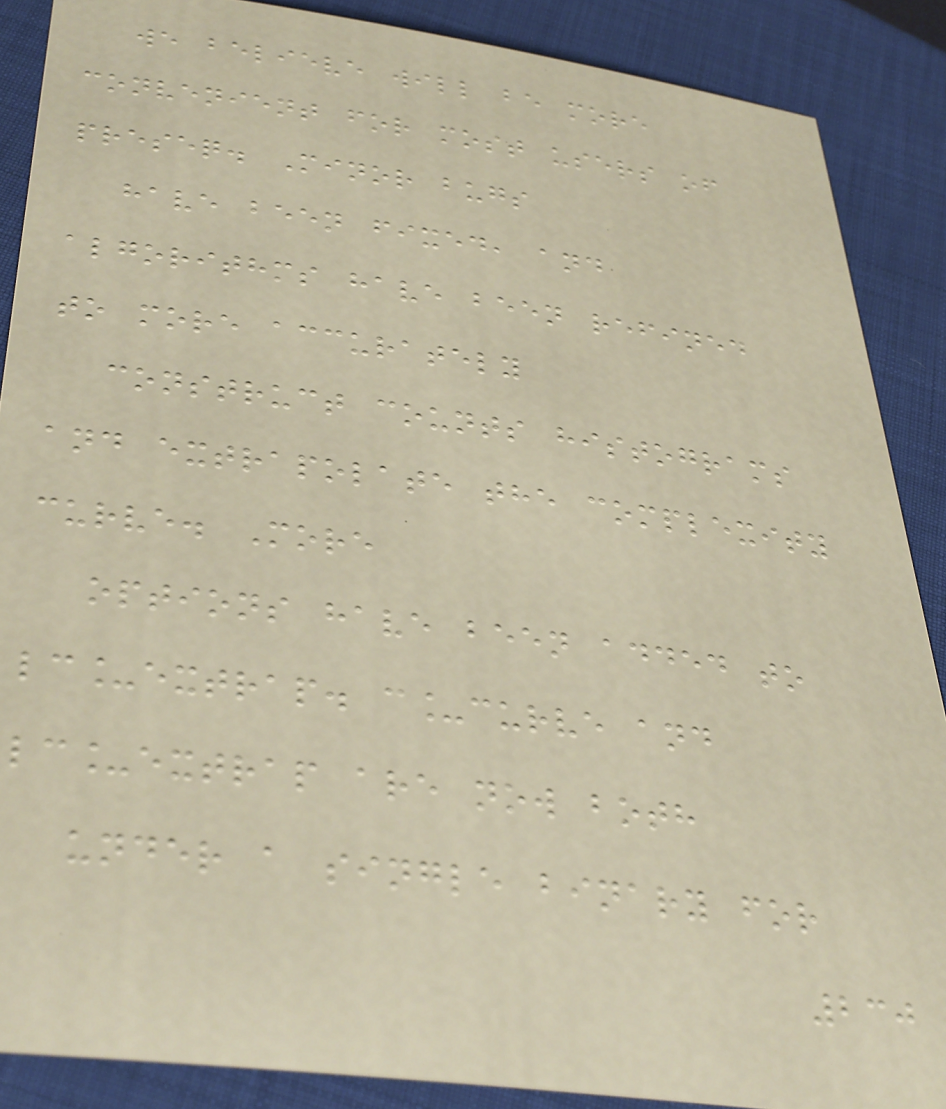we believe will be more
convenient for most users of
preseq. Minor bugs
have been fixed, and
algorithms have been refined
to more accurately
construct counts histograms
and extrapolate the complexity
curve. More
options have been added to
lc_extrap. c_curve and
lc_extrap are now both
under a single binary for
230
